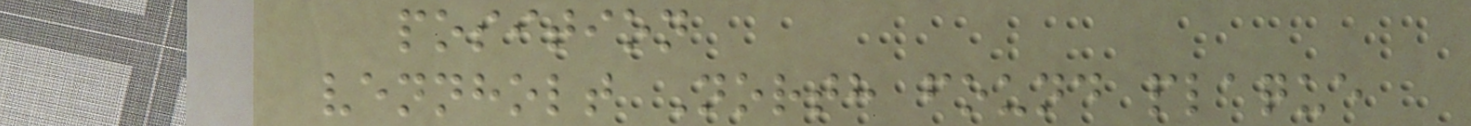position
vennholt North found plaque
